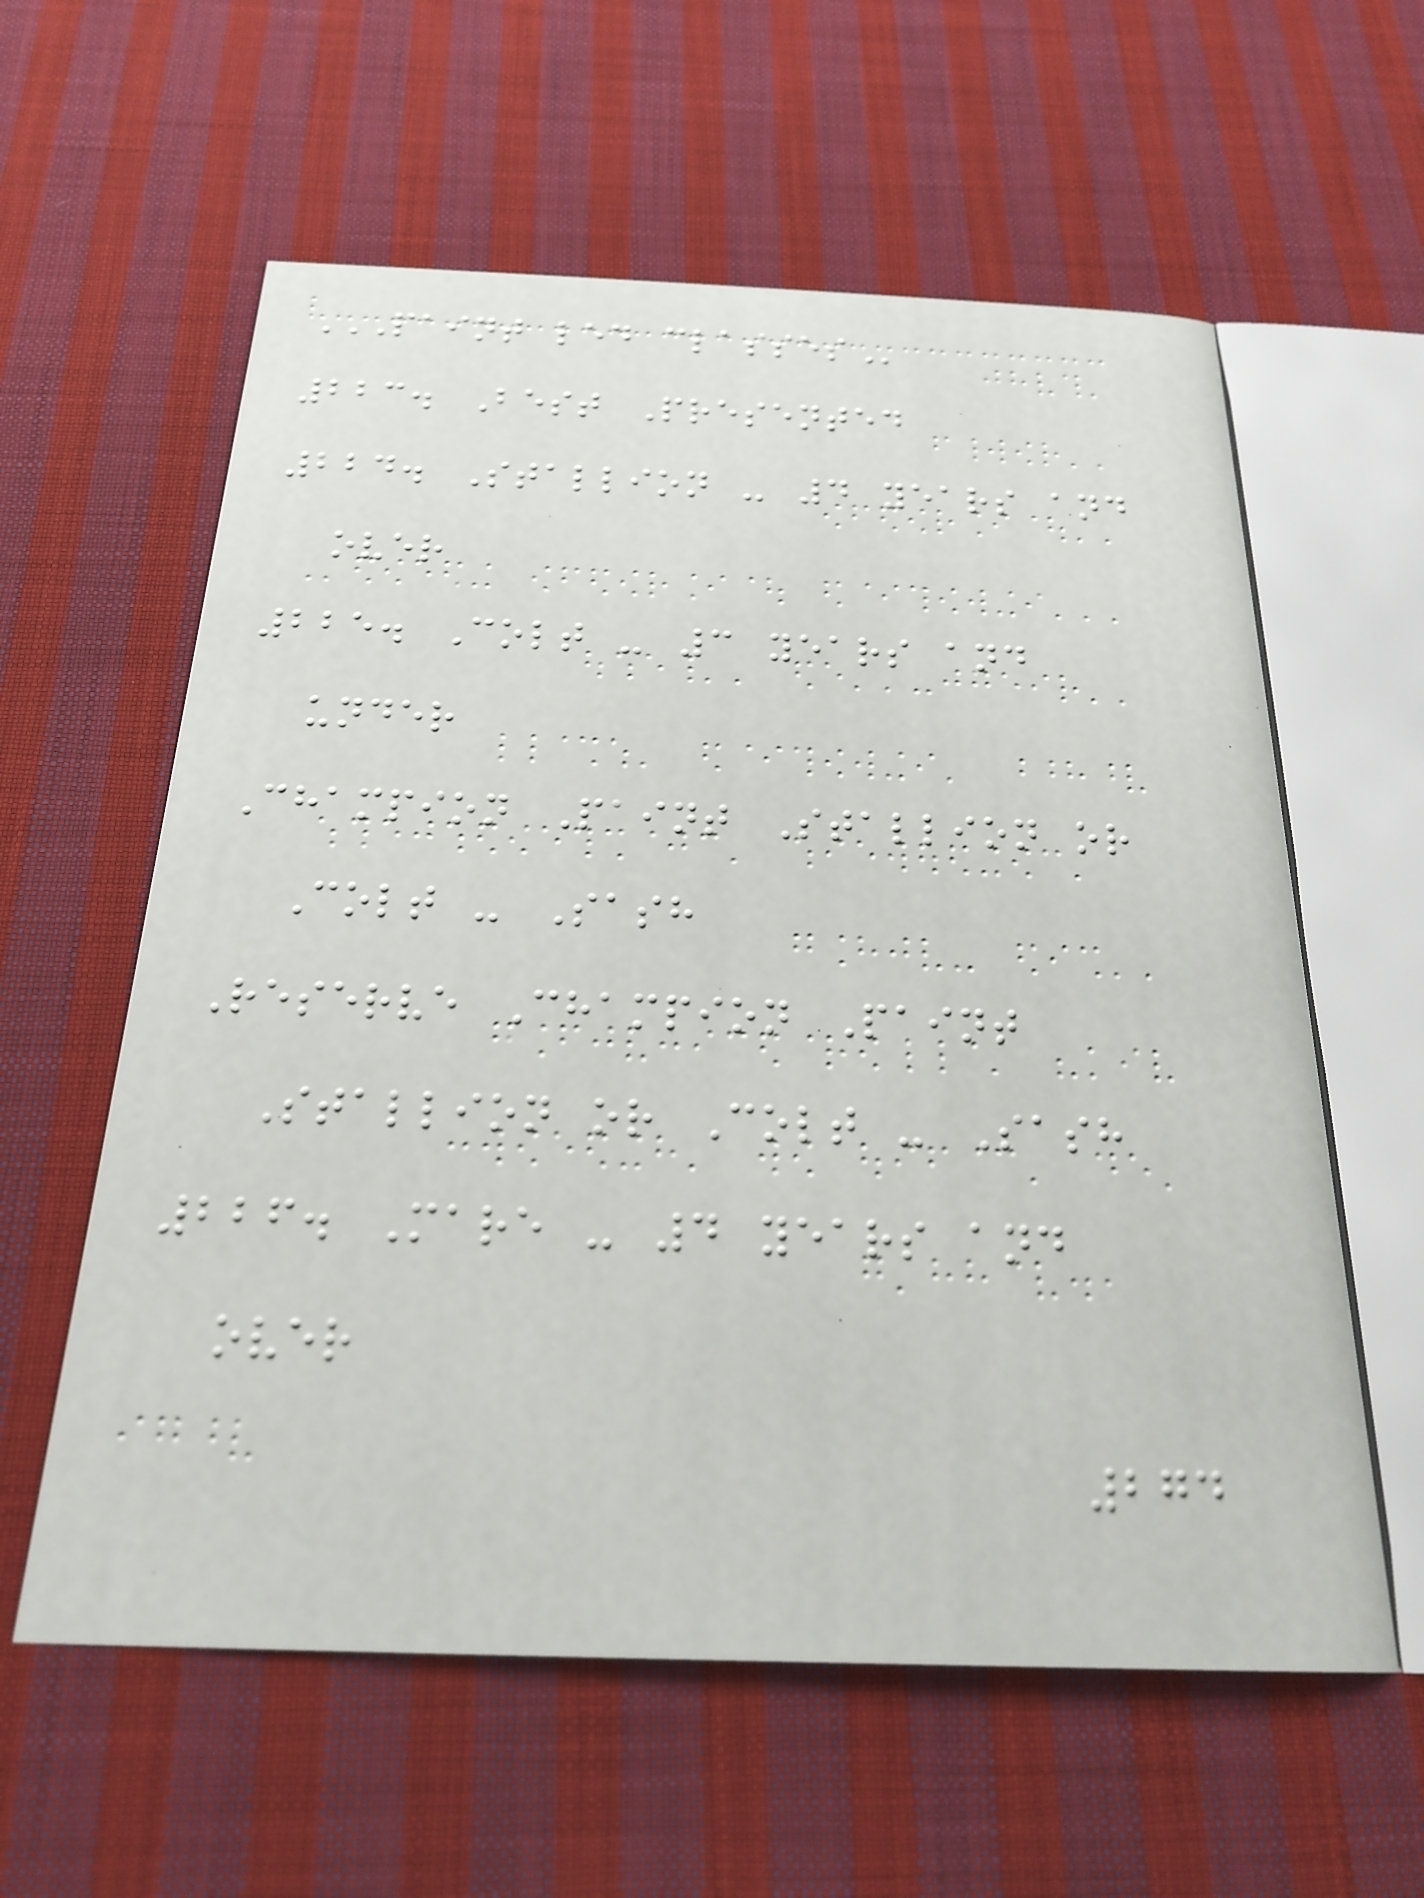PAINT LED CLASSES
223. Best Presented
224. Stallion - 4 years and
over
225. Colt - 3 years and
under
Champion Paint Stallion or
Colt - Sash
Reserve Champion Paint
Stallion or Colt - Sash
226. Mare - 4 years and
over
274
